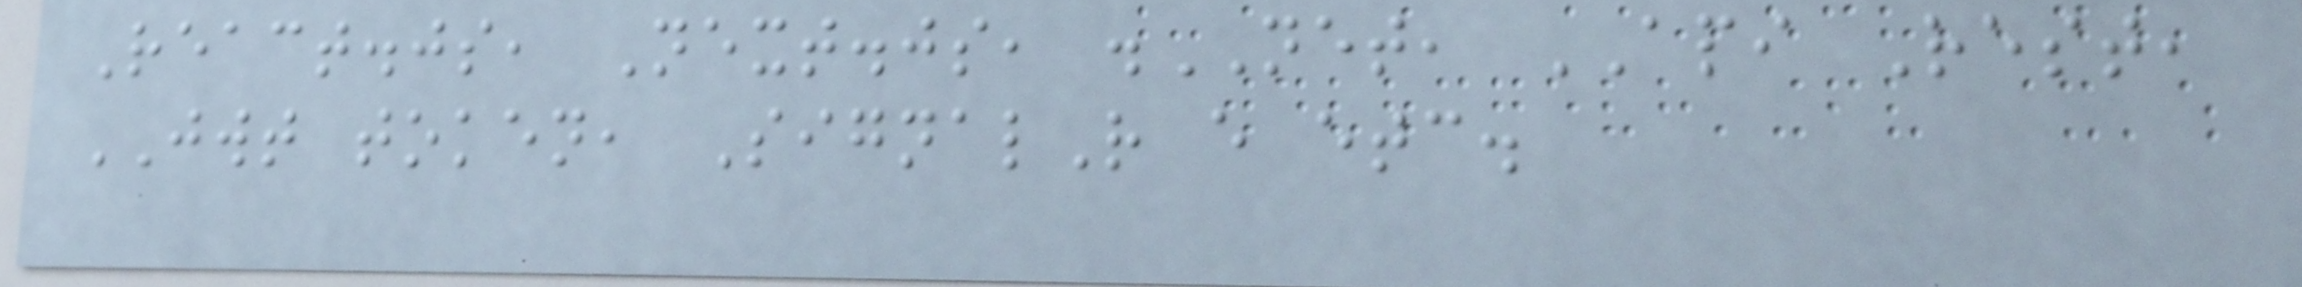React.js, Next.js, .NET, API Rest,
JWT token, SignalR e etc.
